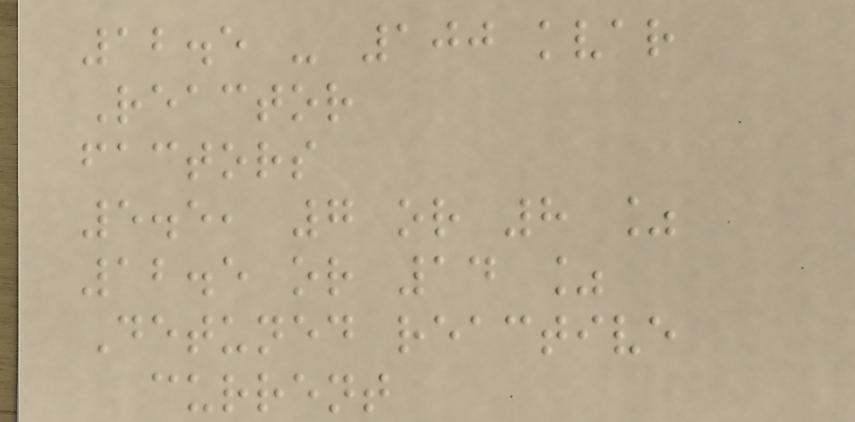12.5 - 100 kvar
Reactor
factors
5.5, 7 or 8 %
12.5 or 14 %
Detuned reactive
current
